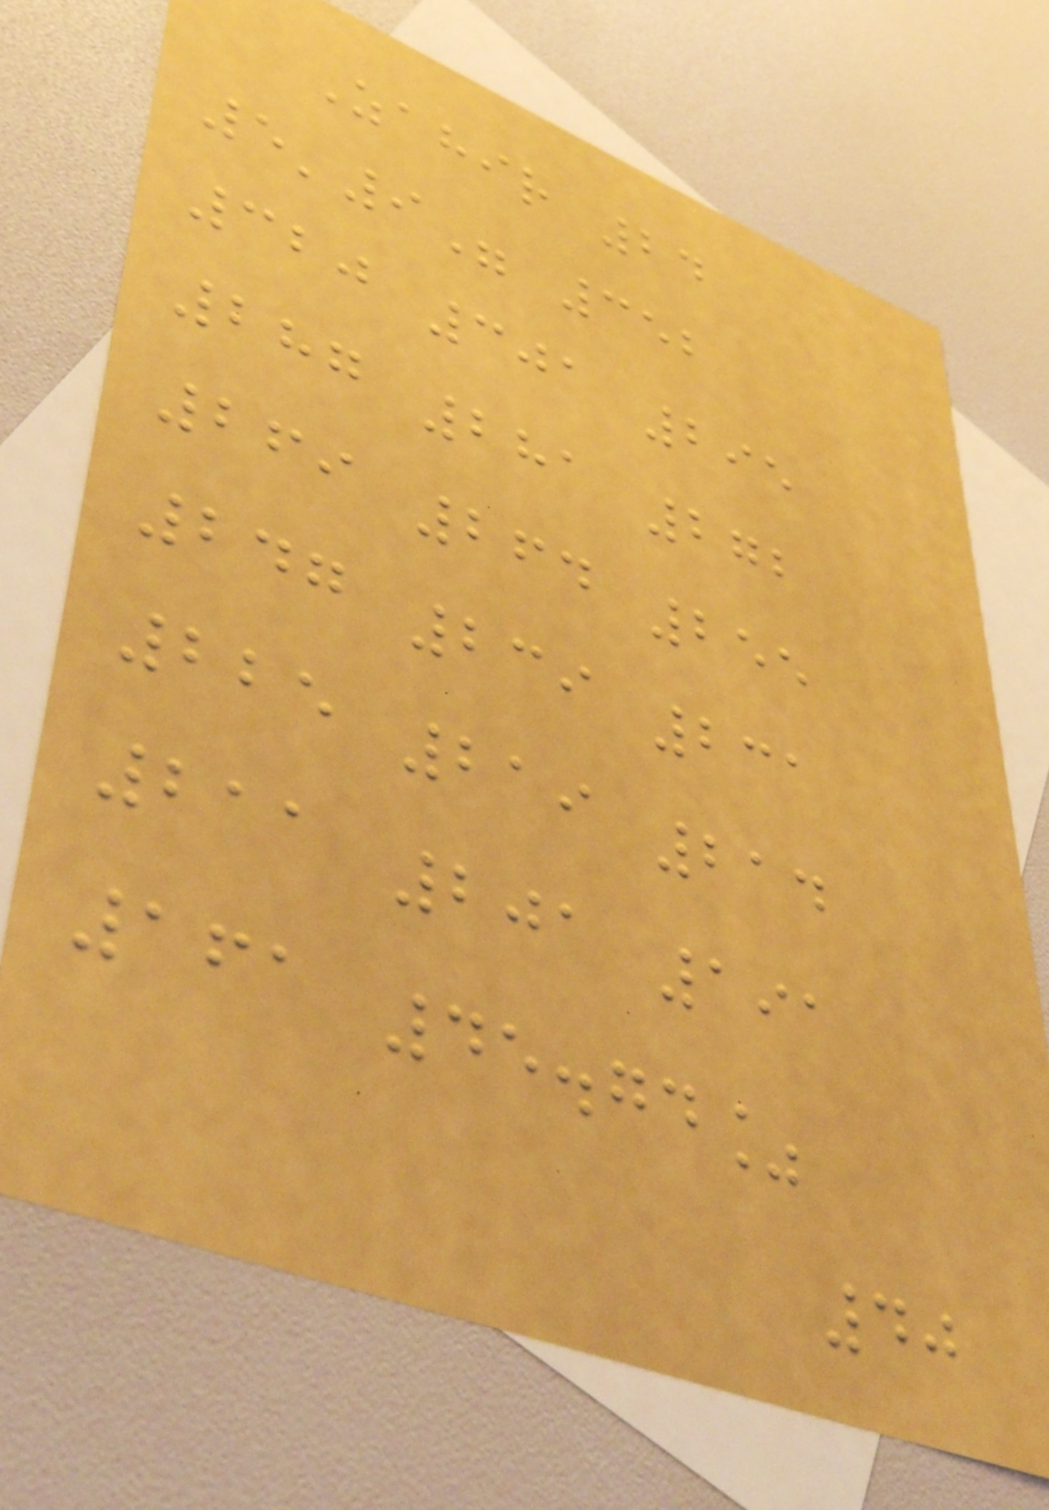Zahir 24
5'9" 352
320 301 295
287 281 272
269 264 255
247 239 231
225 219 214
211 201 191
161 45.74%
40
